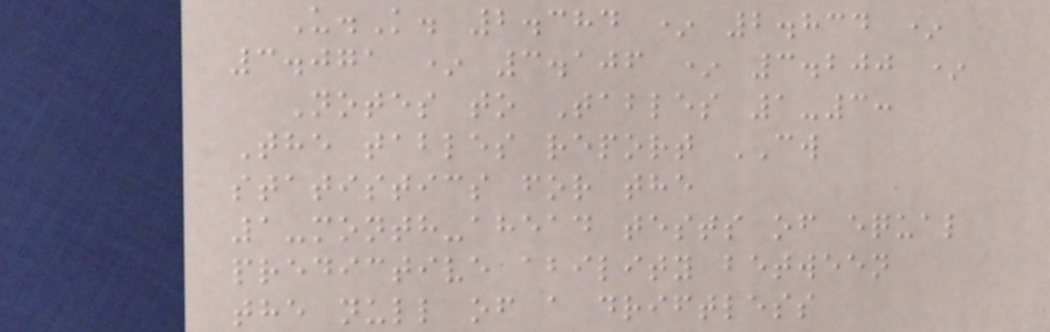U.K. 2.384 * 2.834 *
3.071 * 3.106 * 3.200 *
Notes to Tables 1-3:
The tables report CW
statistics for the
1-month-ahead tests of equal
predictive ability between
the null of a driftless
